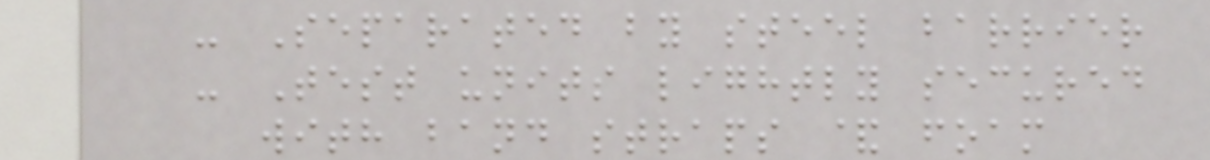- Separated by steel barrier
- Test units lightly secured
with band straps & foam
